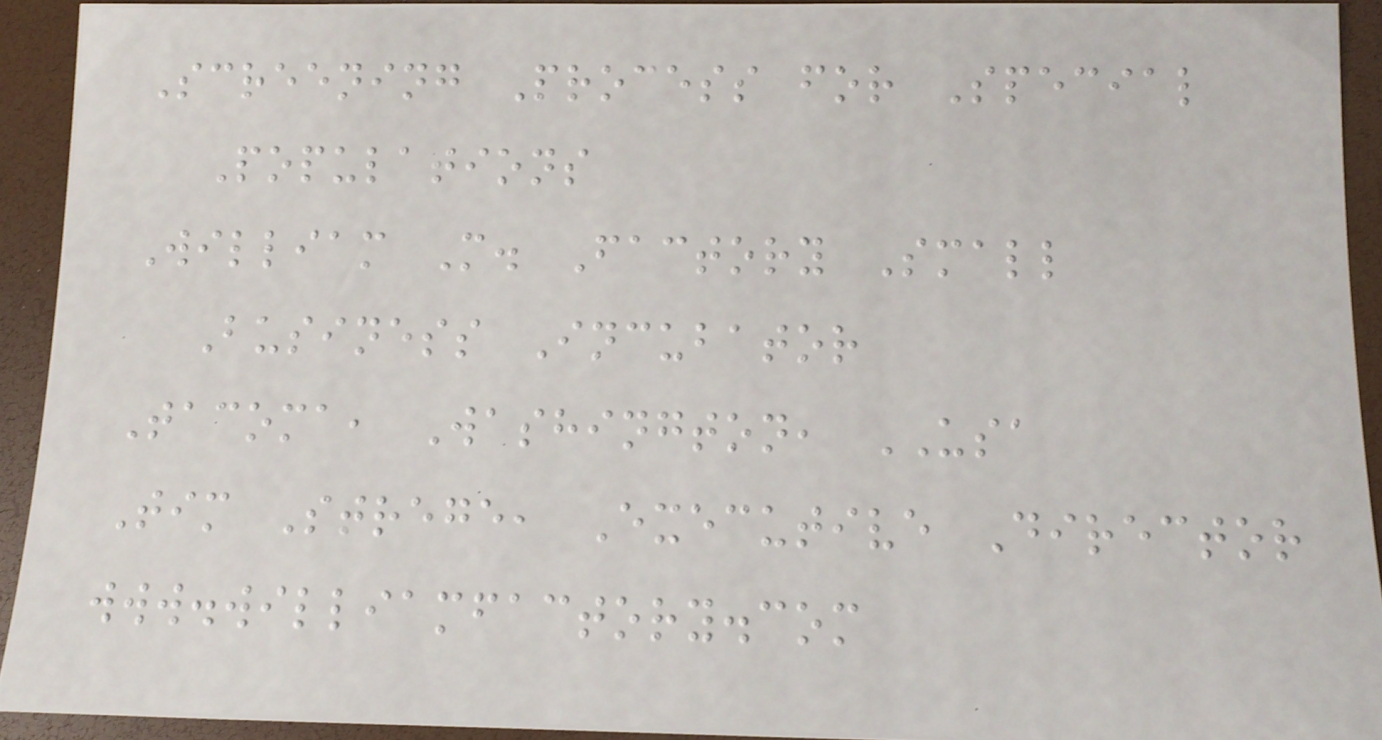Screening Process for Special
Populations
William M. Factory Small
Business Incubator
Tacoma, Washington, USA
Tim Strege, Executive Director
www.williamfactory.com
